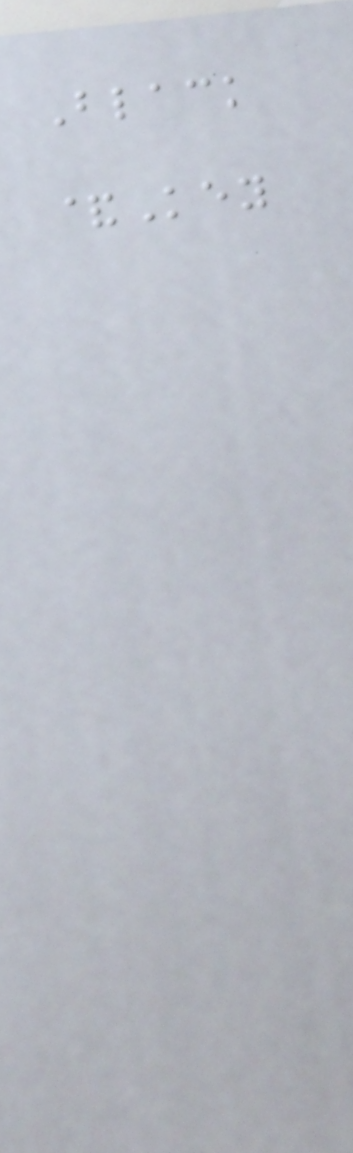Black
&Key
